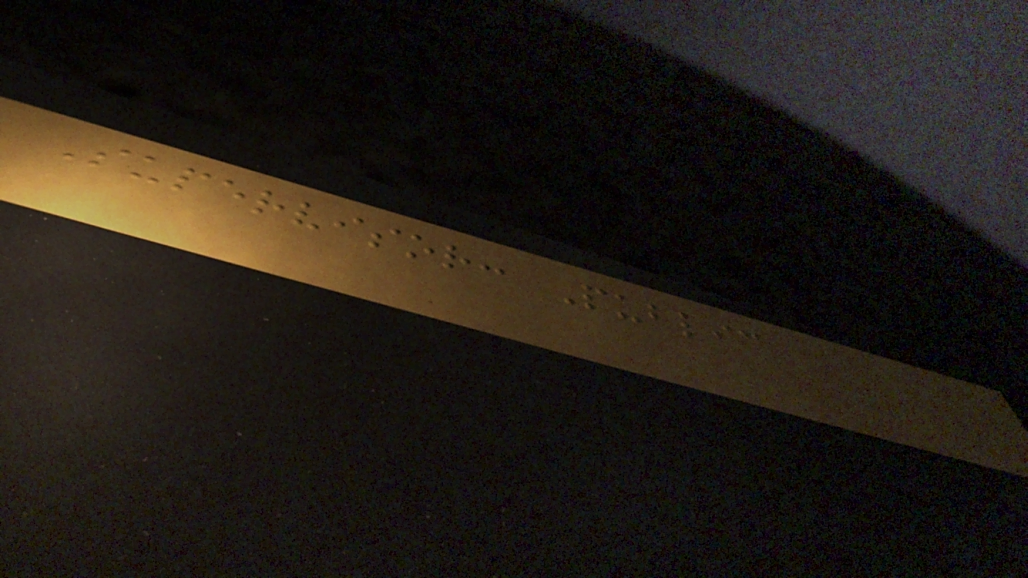Supervisor: Public
